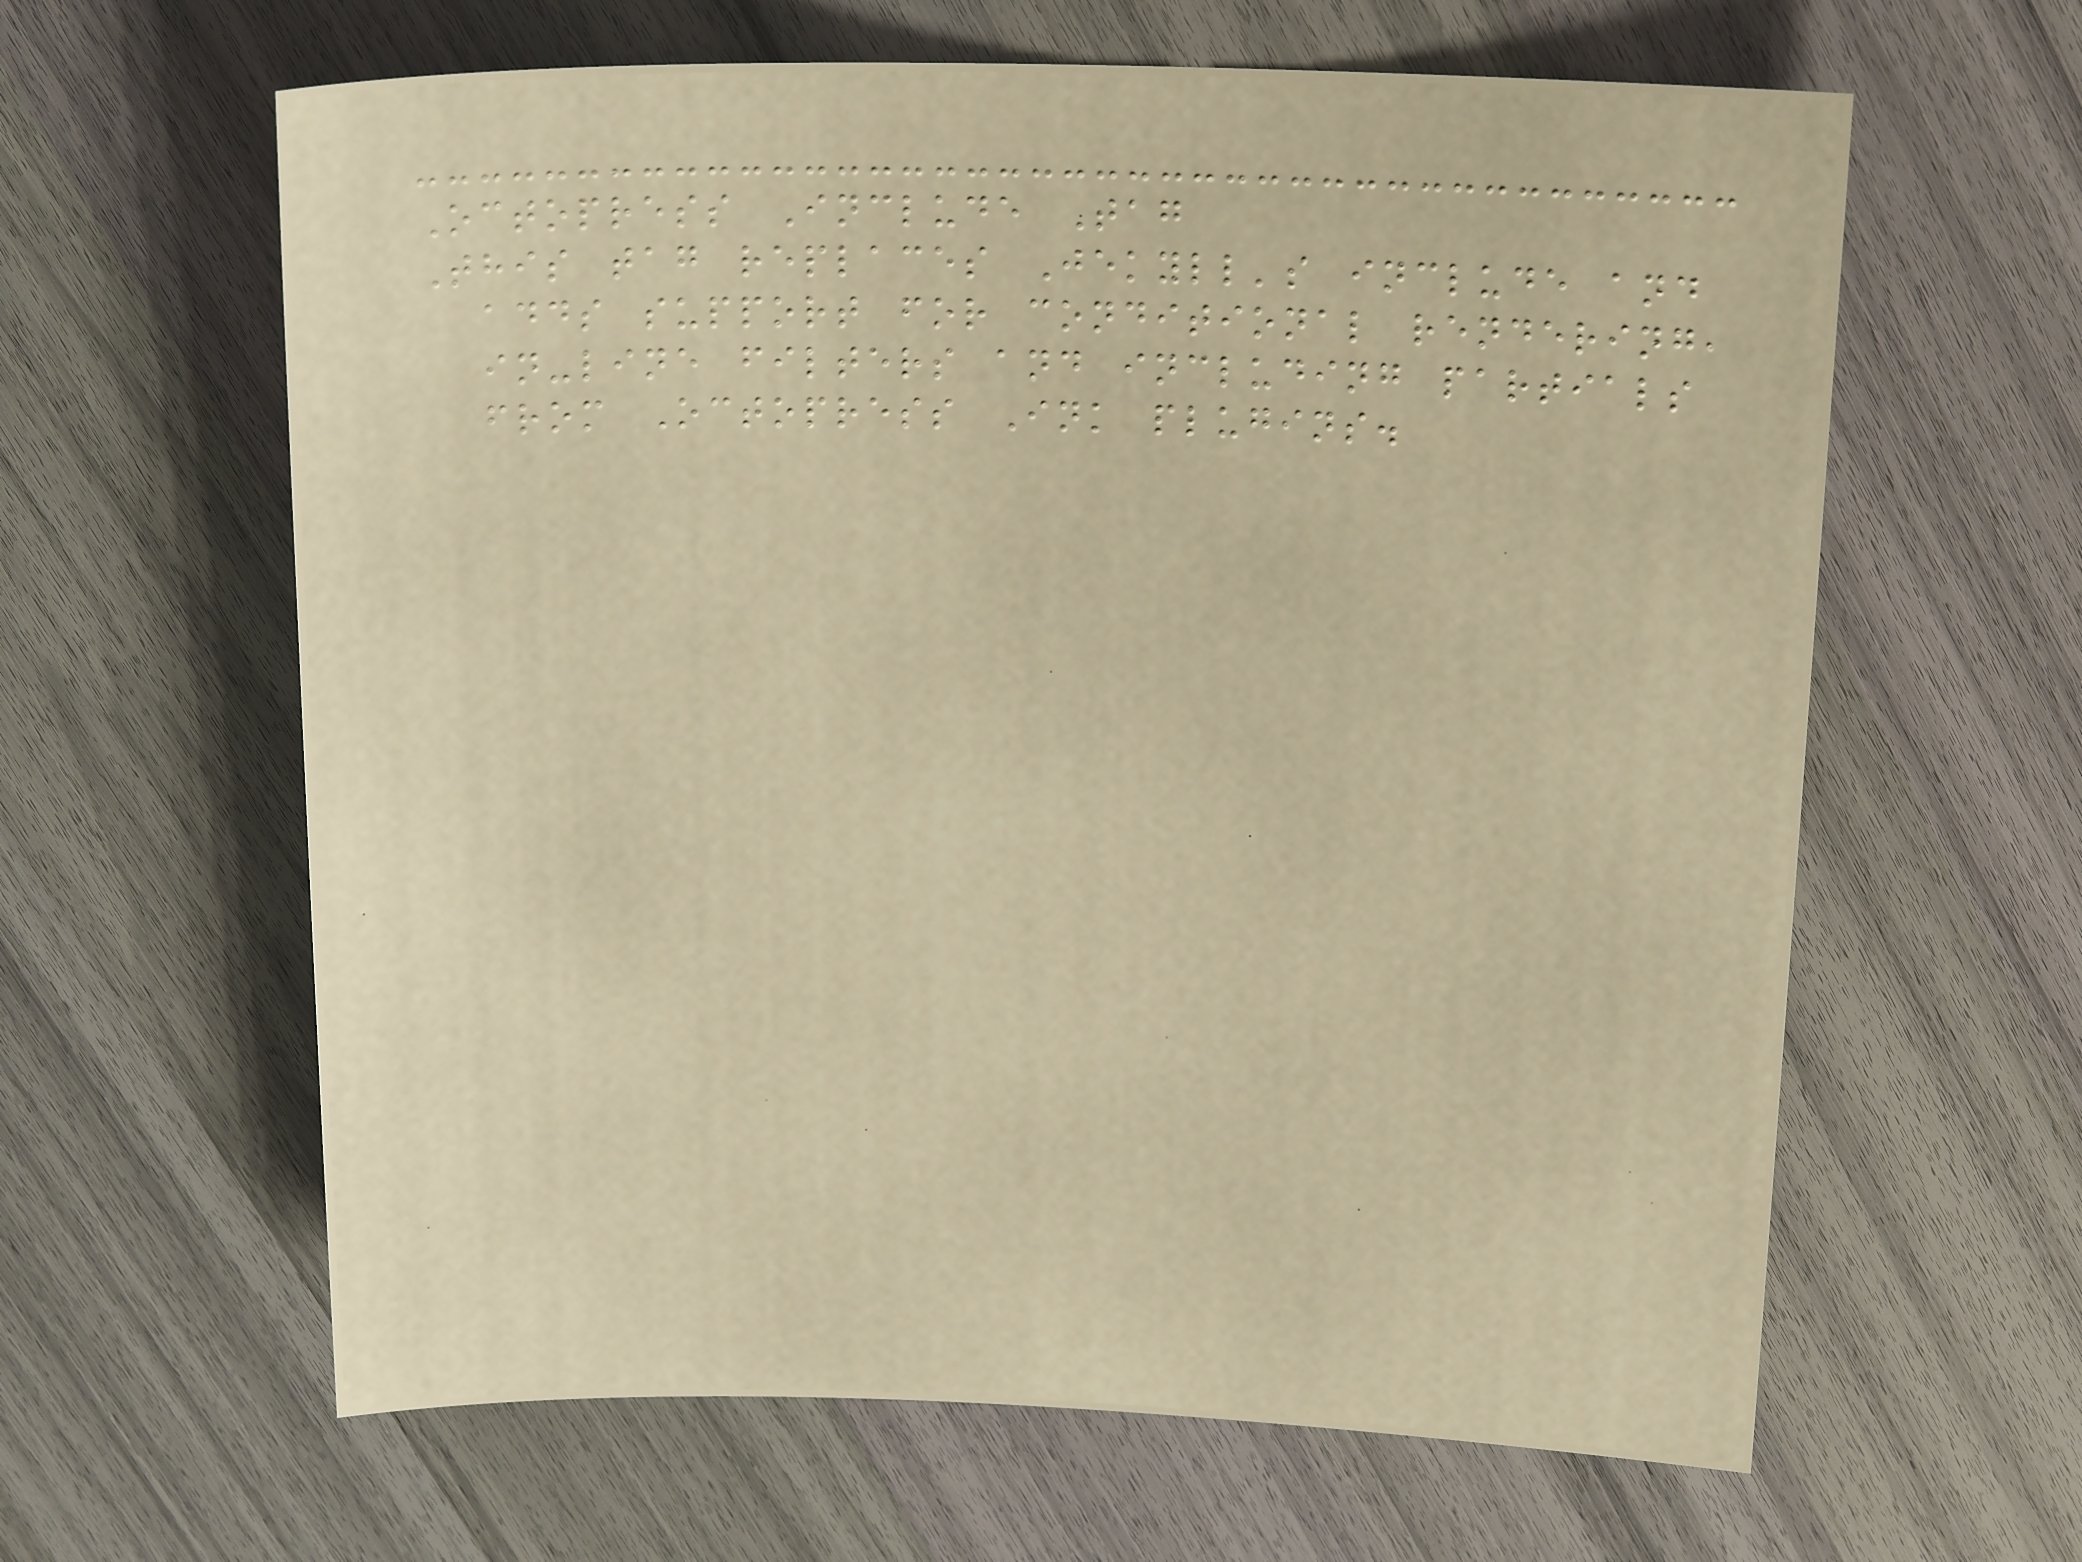Octopress Include Tag
This tag replaces Jekyll's include and
adds support for conditional rendering,
in-line filters and including partials
from Octopress Ink plugins.
